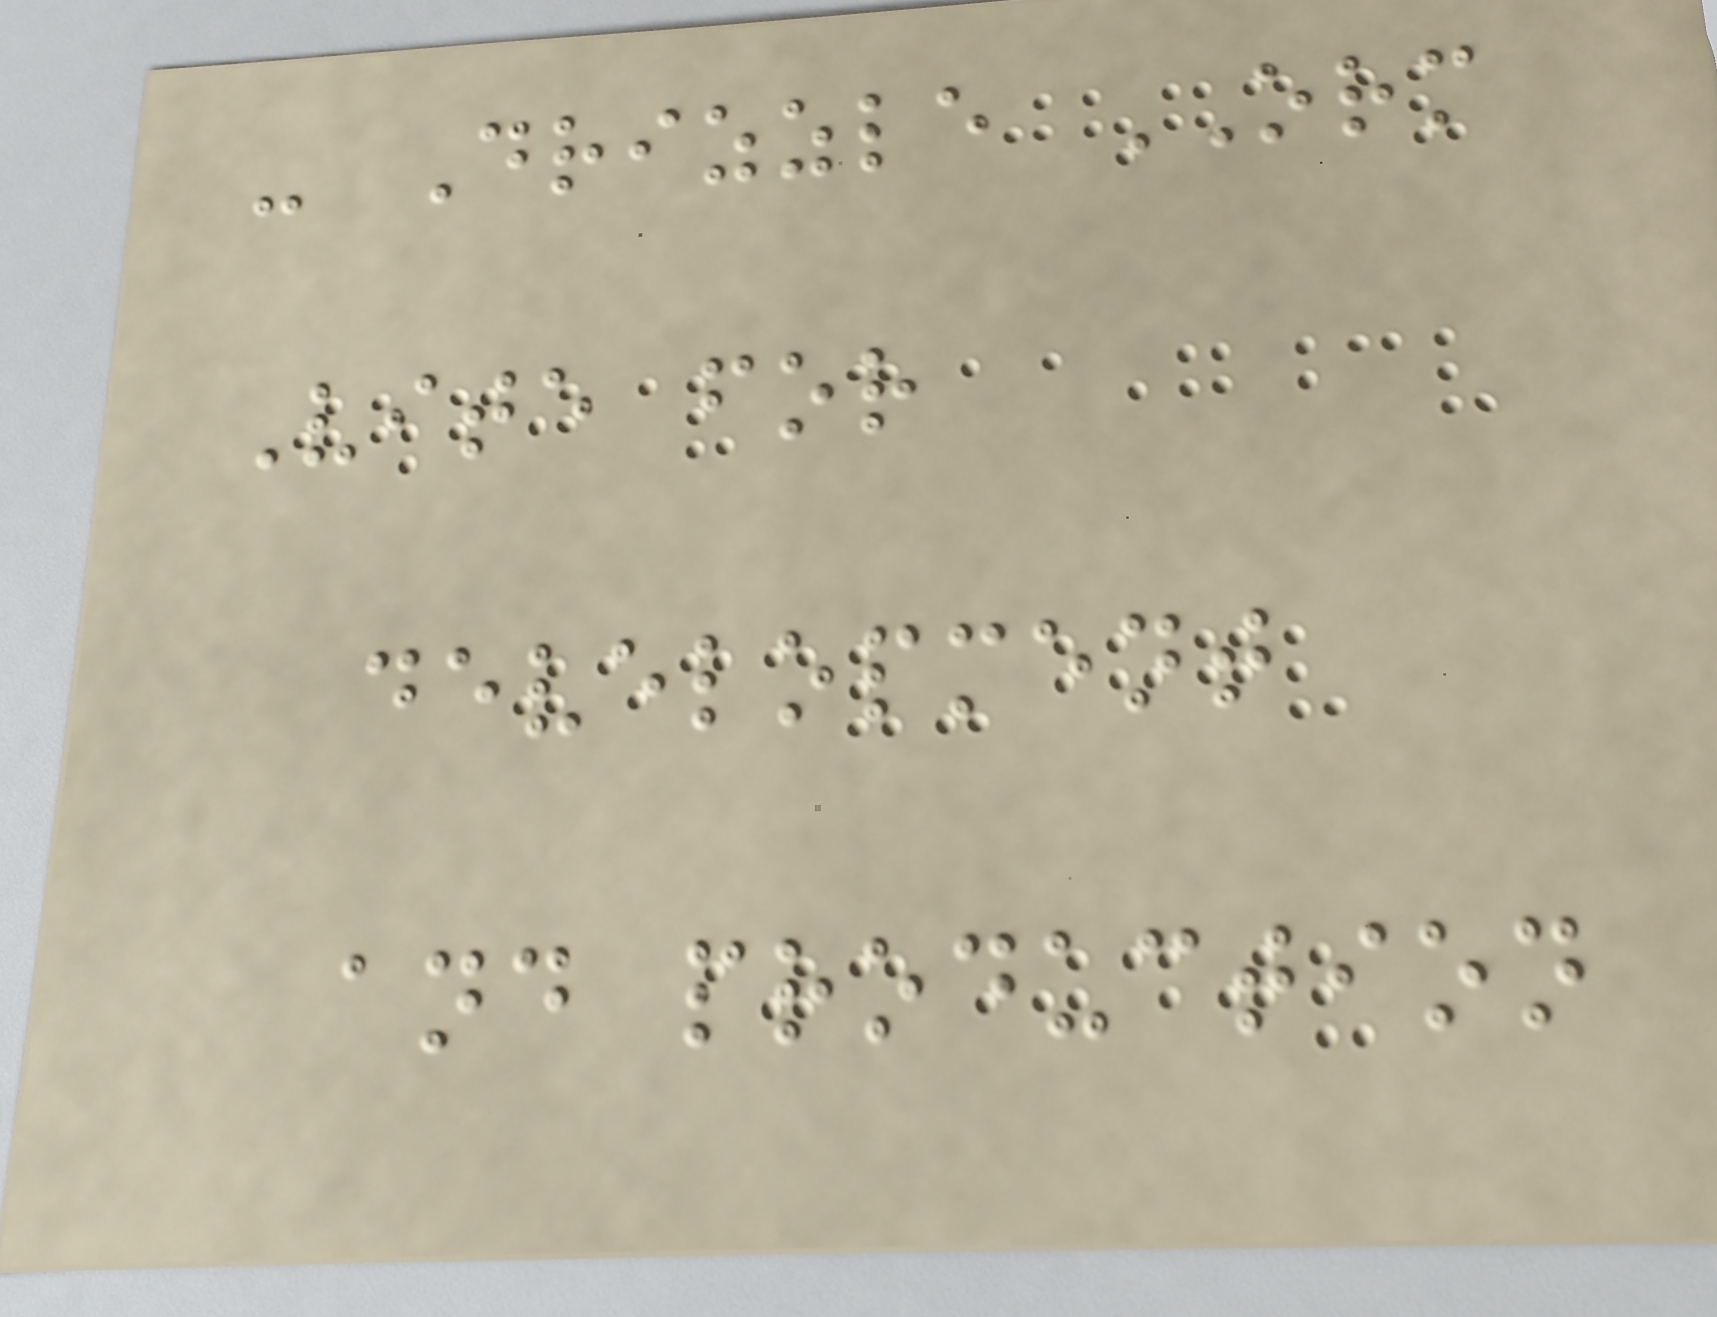- Drizzle ORM
Vite for
development
and production
